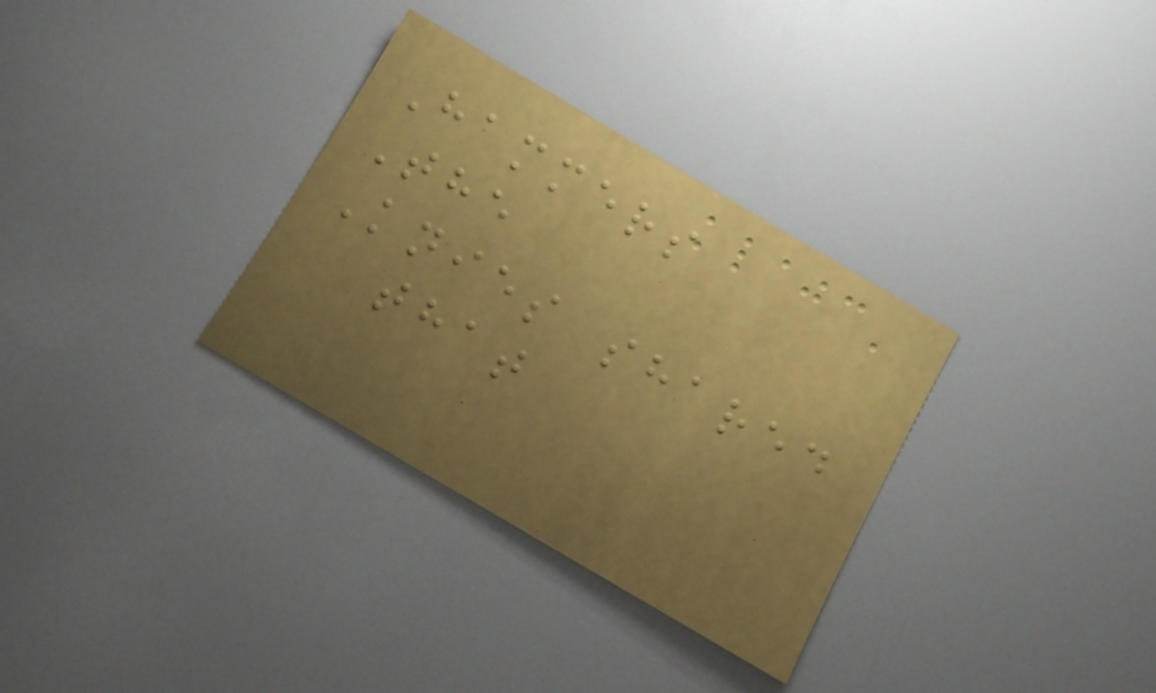Hammers
The
Knies shared
that
